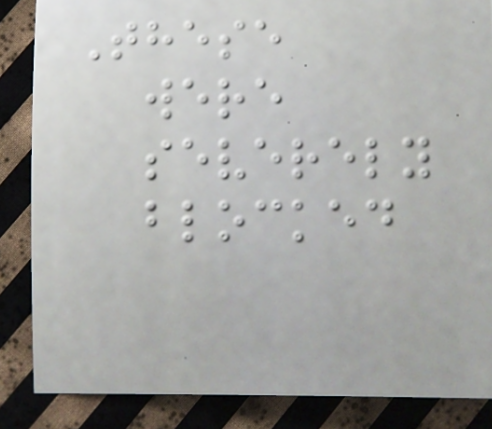These
were
severely
blocked
